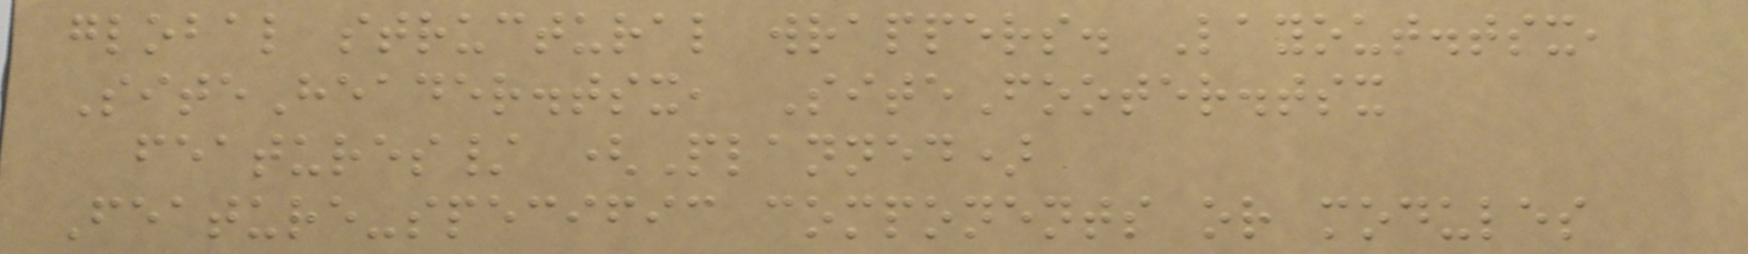global structural wrappers. Layout.tsx,
SiteHeader.tsx, SiteFooter.tsx
features/ (Planned)
Feature-specific components or modules
